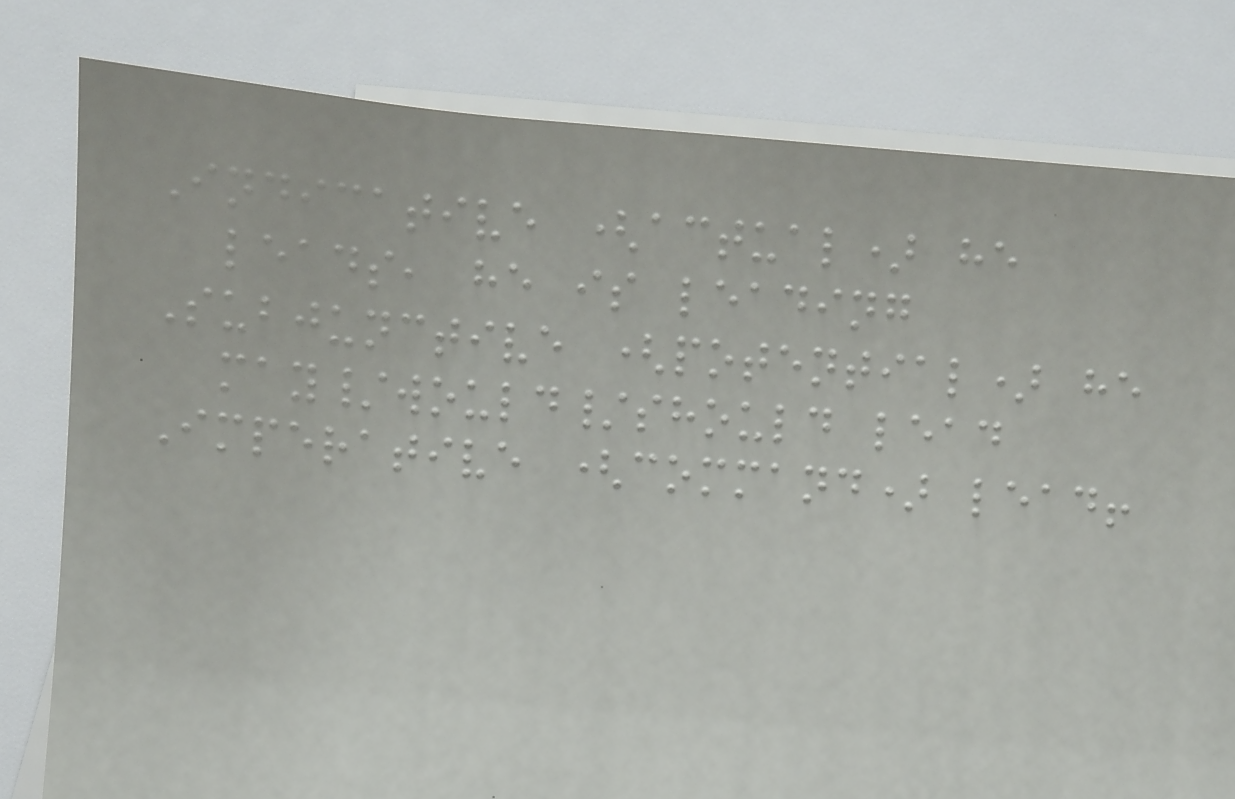Indicative (actual) he
leads, he is leading
Subjunctive (potential) he
may/would/should lead
Imperative (command) lead!
